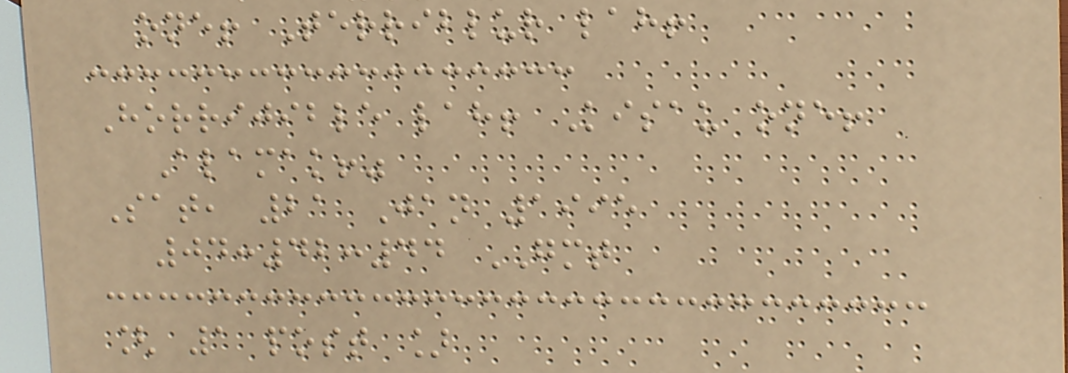one! Terriblur lah!
Horrijible lah! Kisau one!
Alamak!"
Sat, 21 Jan 1995
04:42:44 GMT
[ 1 post ]
